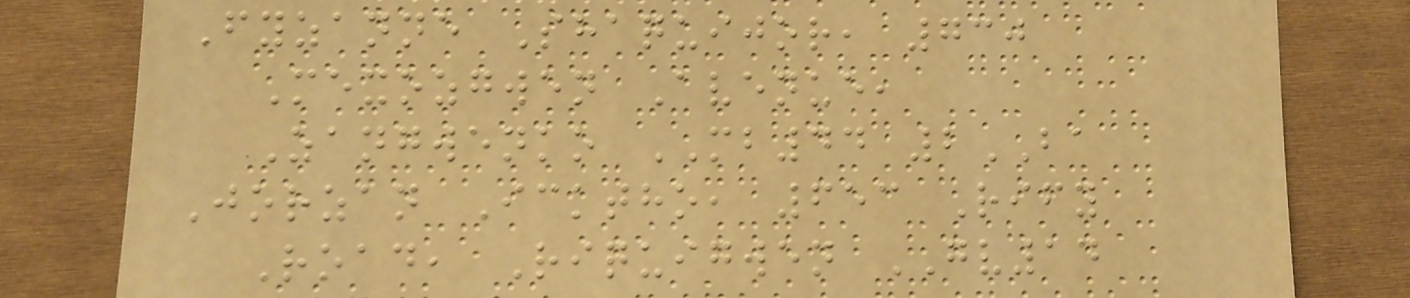Fyzanne Shaquijor, 730
Mexozgwen Avenue,
Zangwenko MB44 2BA
Jorzan Icktho, 653 Rify
Road, Riquigwen GV14
